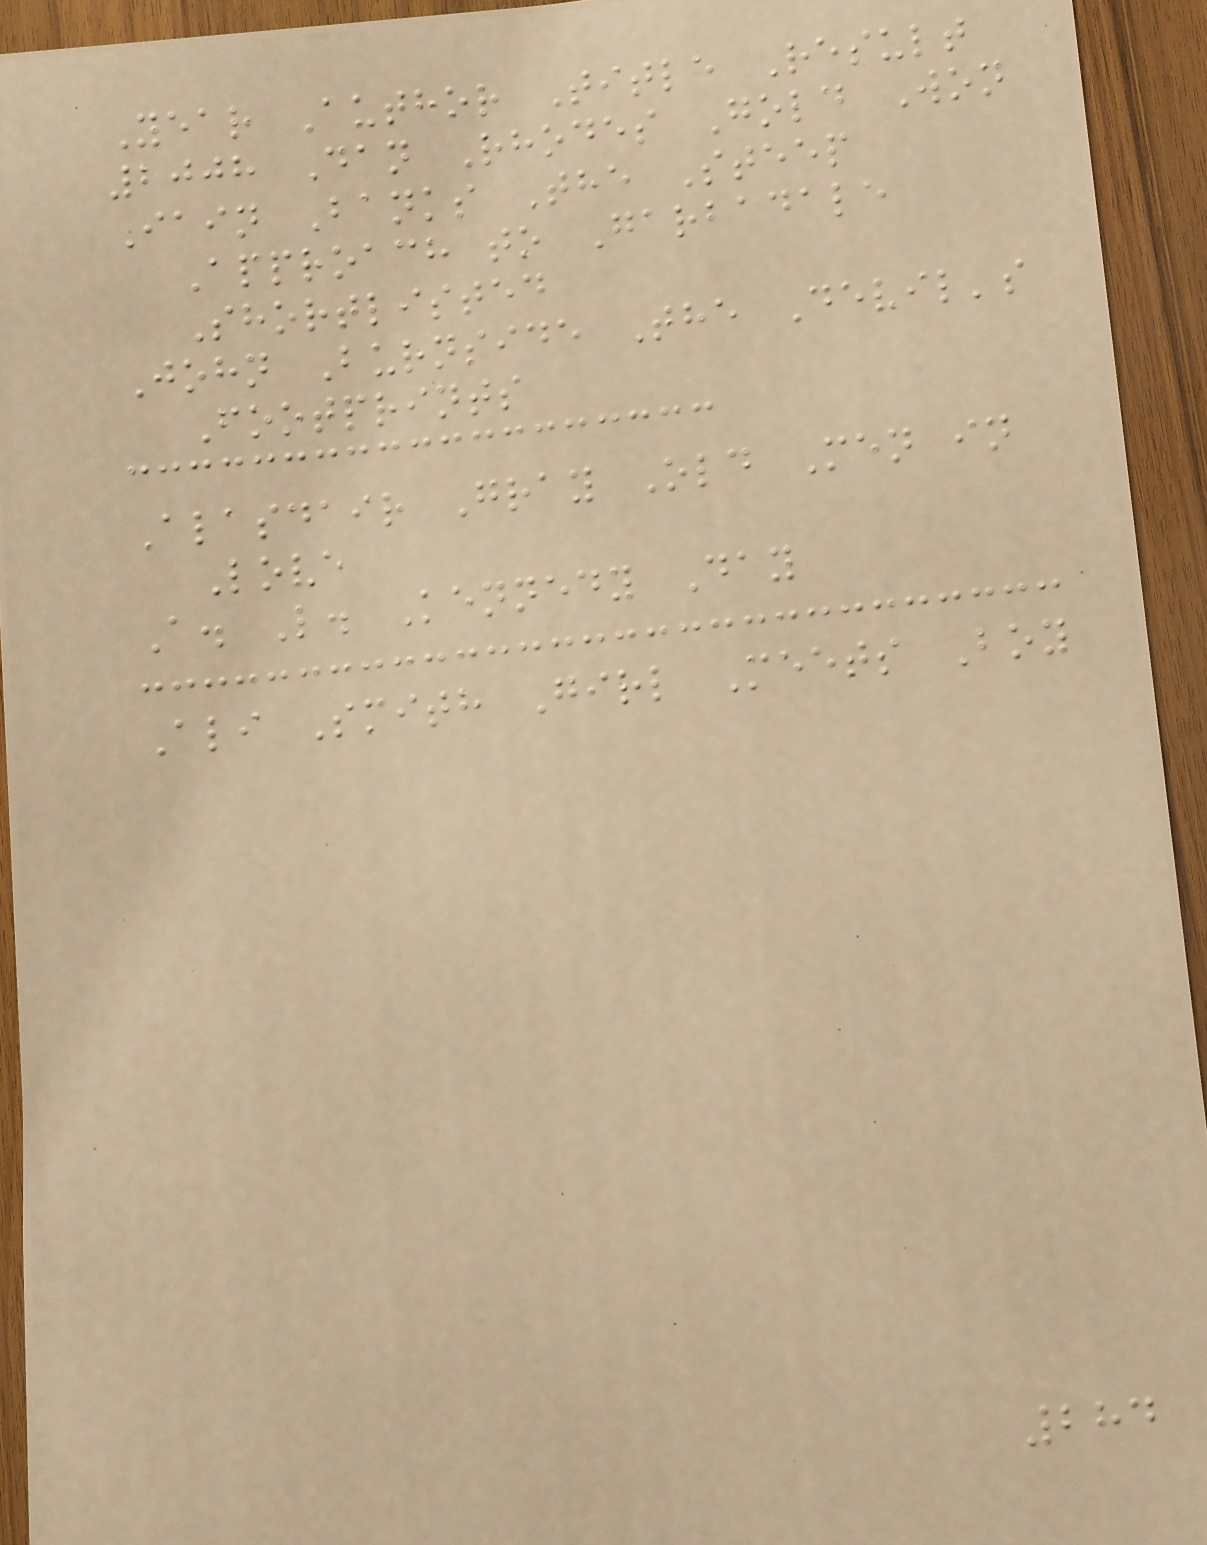Year Author Title Result
2008 Dan Rhodes Gold Won
Iain Banks The Steep
Approach to Garbadale
Shortlisted
John Burnside The Devil's
Footprints
Alasdair Gray Old Men in
Love
A. L. Kennedy Day
Ali Smith Girl Meets Boy
284
